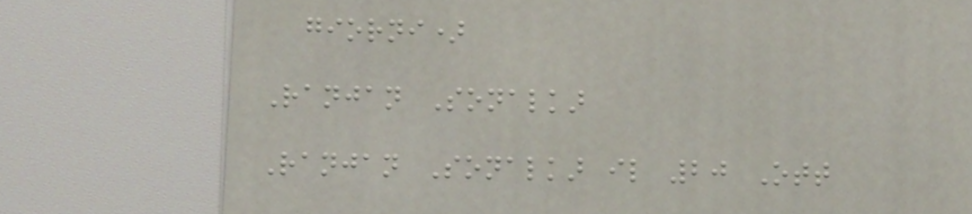giorni)
Ranjan Sonalkar
Ranjan Sonalkar il 20 Ott
